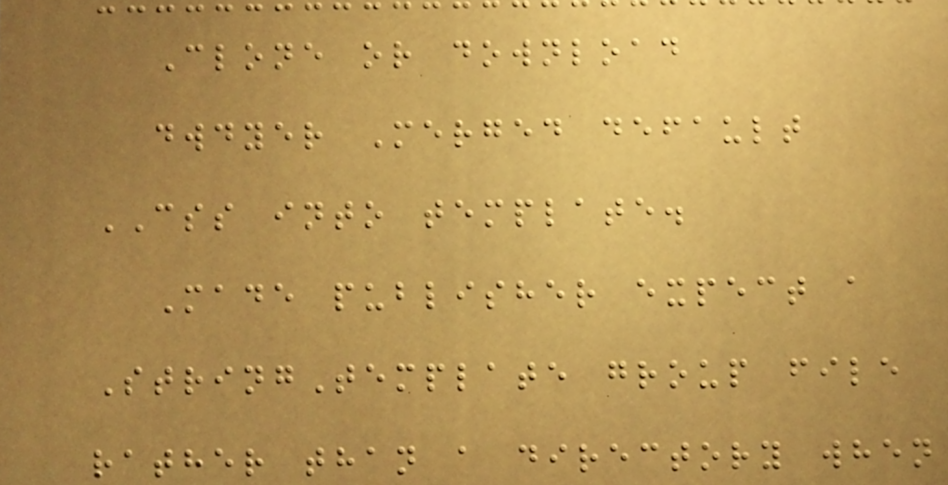Clone or download
dwdyer Merged default
CSS into template.
Made publisher expect a
StringTemplate group file
rather than a directory when
